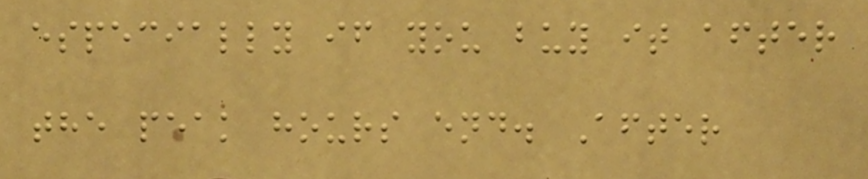especially if you buy it after
the peak hours end. After
